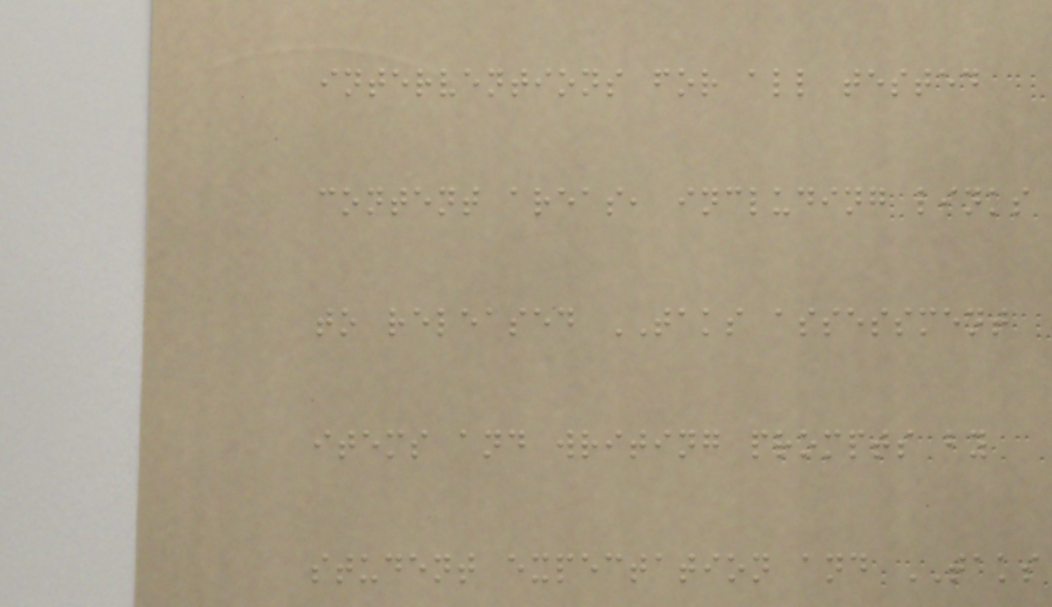interventions for all tested
content areas, including links
to released TAKS assessment
items and writing prompts by
student expectation and TAKS
